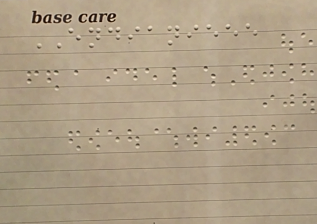ENDIANIEEE
